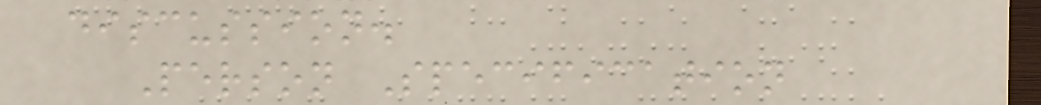discussion.
Person Specification
